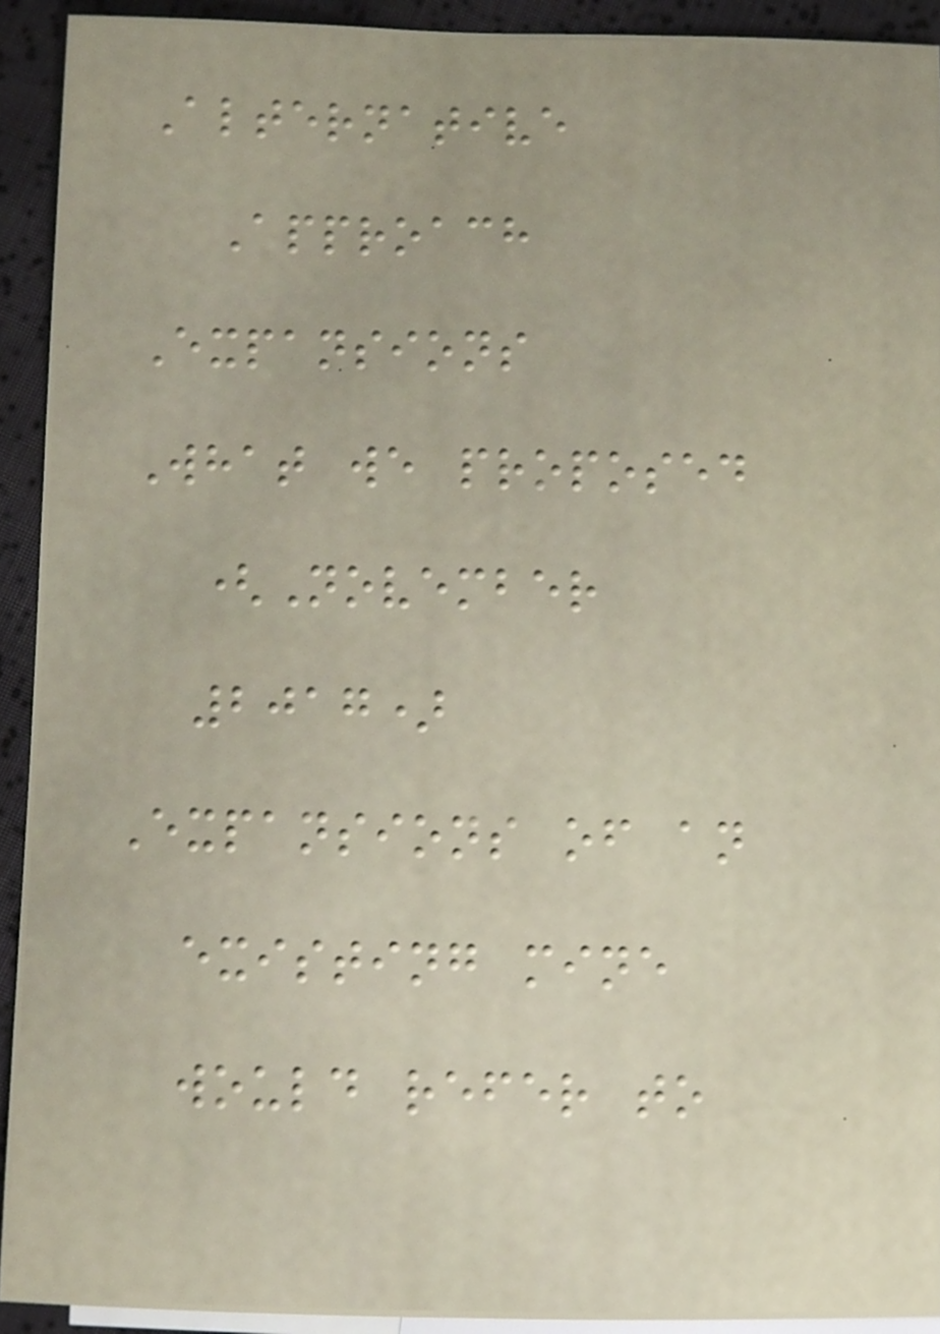Alternative
Approach
Expansions
What we proposed
(November
2017)
Expansions of an
existing mine
would refer to
